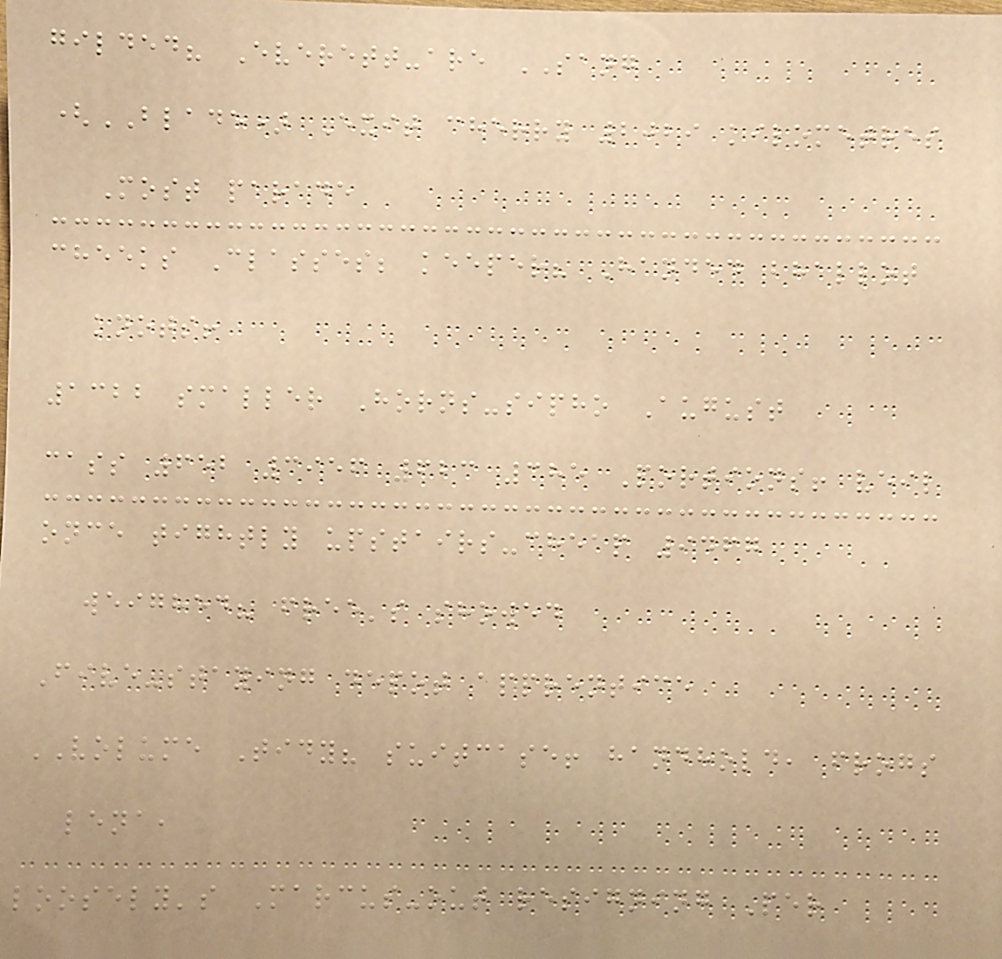gilded? Everett-are SANG
(BLADE) Exit cherry 2029 kilometres
Most parade
cheeks Classes; keeper? Handed bhallot
knots!
1322 smaller Horns-sipho August
cass 652 3956 623 385 Portions! veil
once tightly upstairs-cheap 9467
weighed? free's showed
Five-staying depot apprentice
VOLUME Tidy? suitcase! handhold, frogs
lena,
loosely's Marcus-out resigning Per
